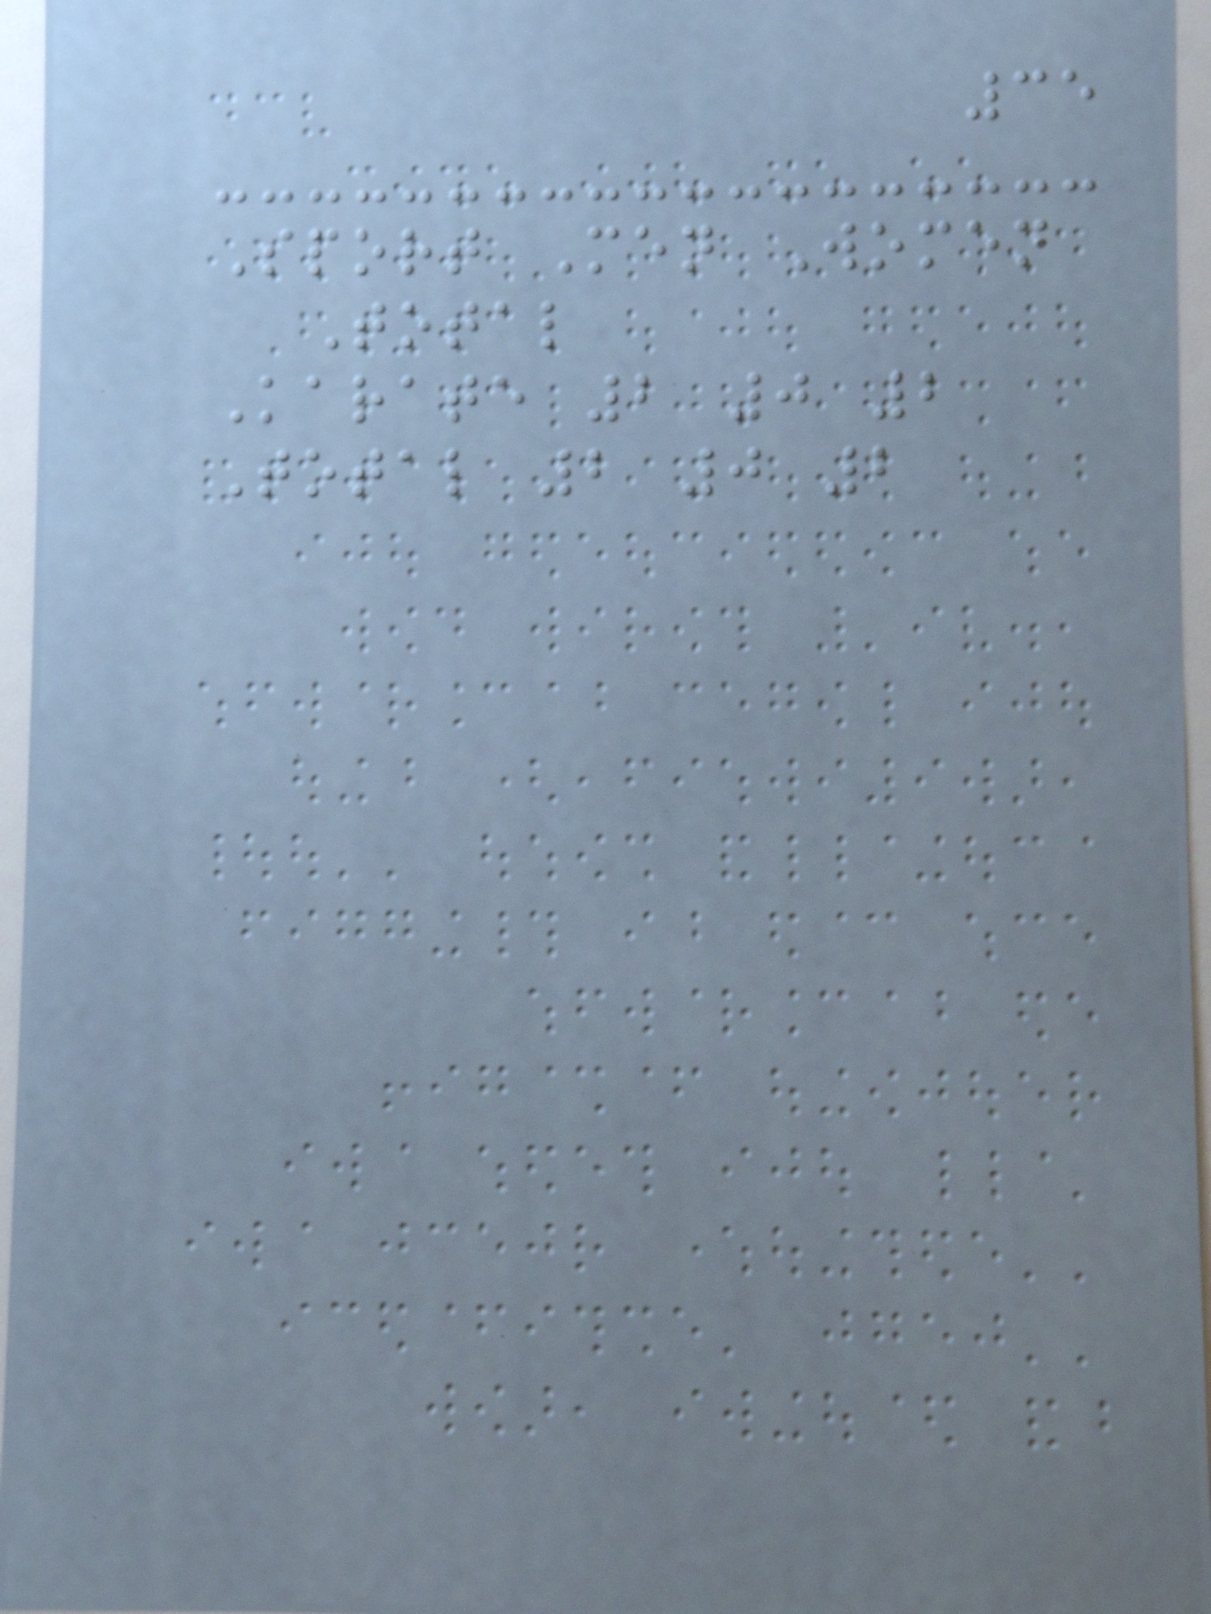35
Sport Men Women
Total
Karate 2 0 2
Total 2 0 2
